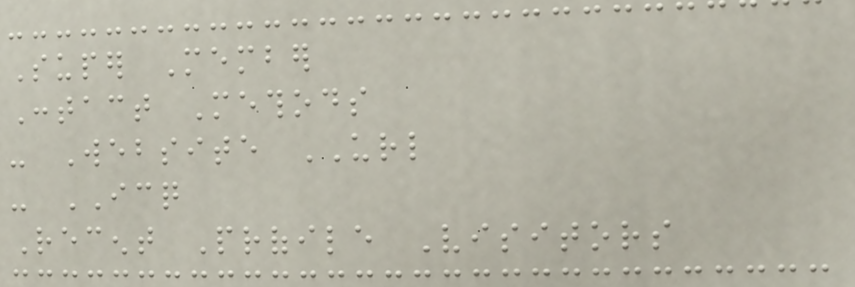Super Member
Contact Methods
- Website URL
- ICQ
Recent Profile Visitors
